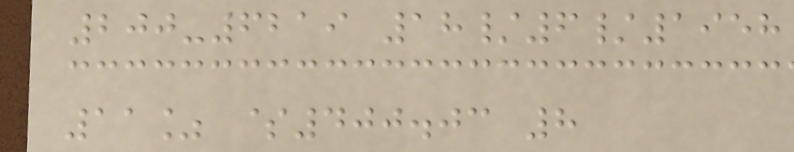200-6219 18/6/1958
11% $400.03 8
